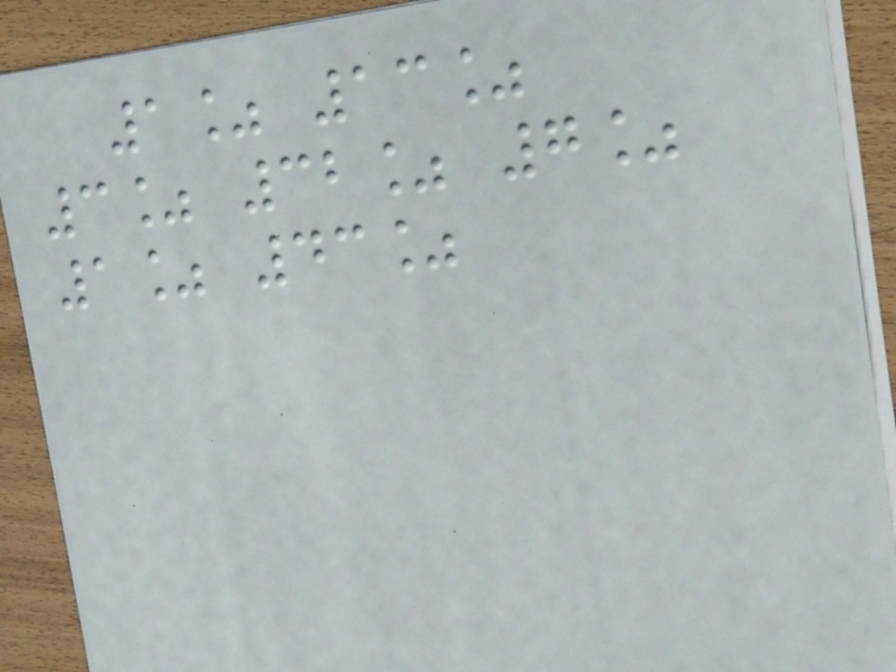1% 13%
3% 32% 7%
1% 43%
